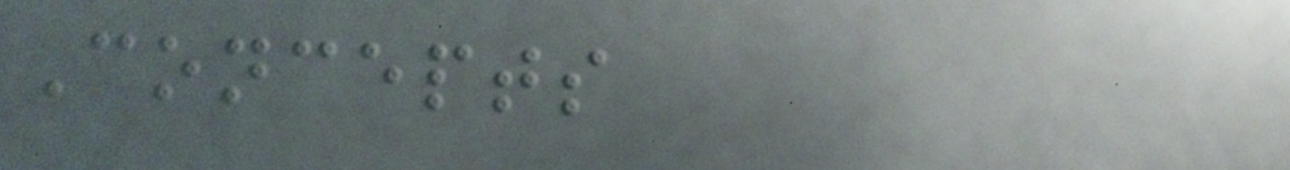Concepts
